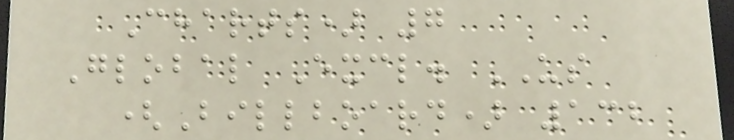Charts) 7
Global Excl. US
(Billboard) 132
